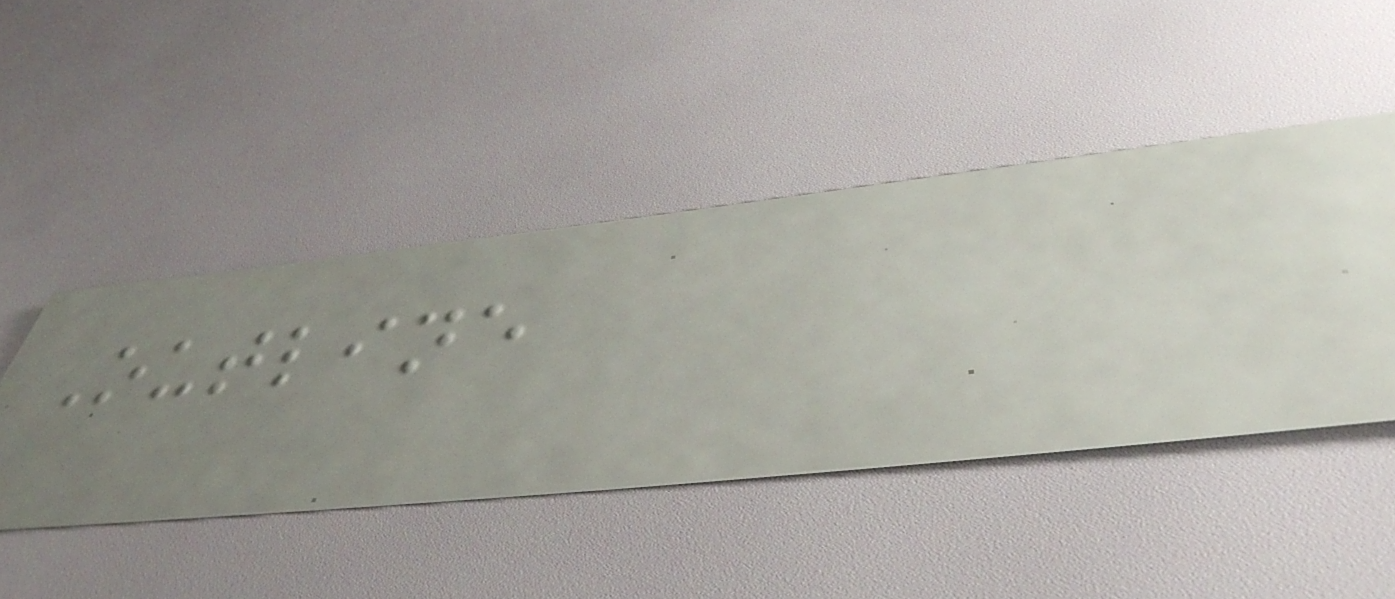Outline
